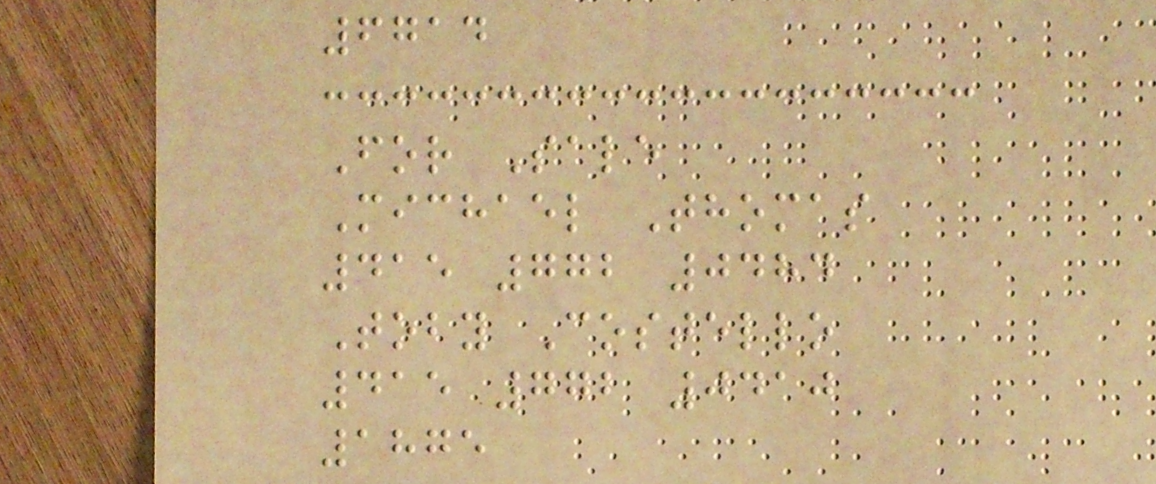6714
For Sale
Michael Thomas
415 772 0484
Toby Costello
415 772 0410
1875
